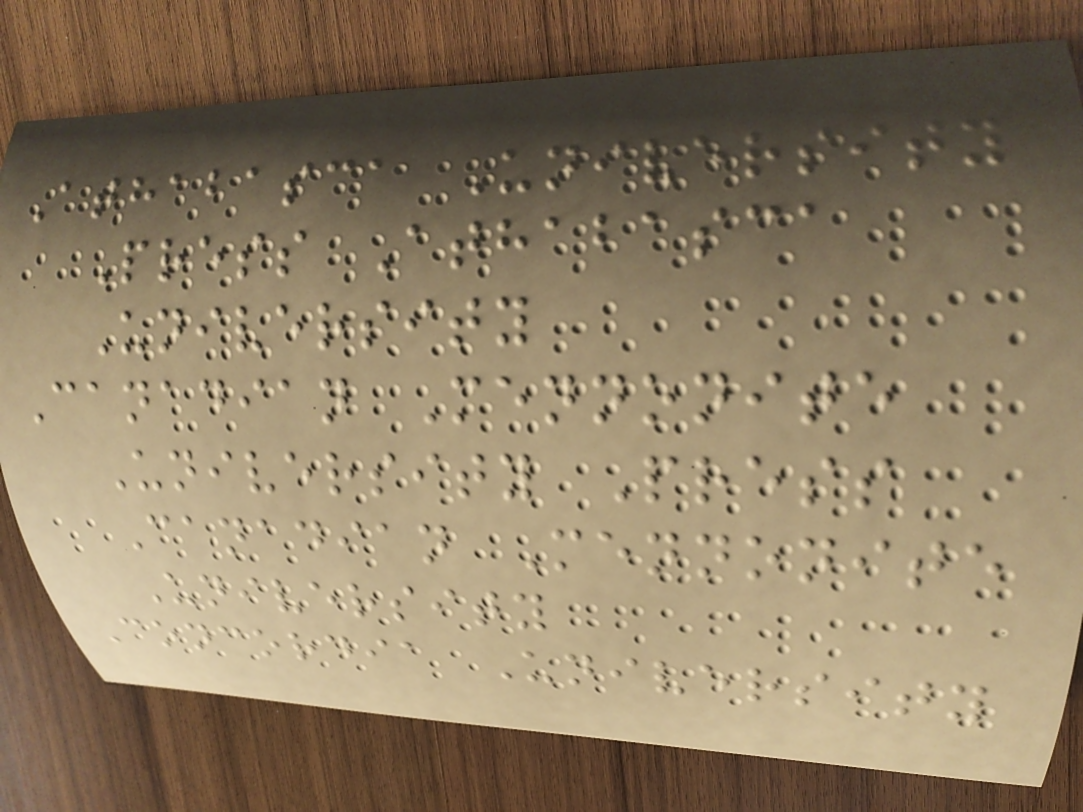Athabasca University
Press Athabasca
University
Canadian Mennonite
University Press
Canadian Mennonite
University
Concordia University
